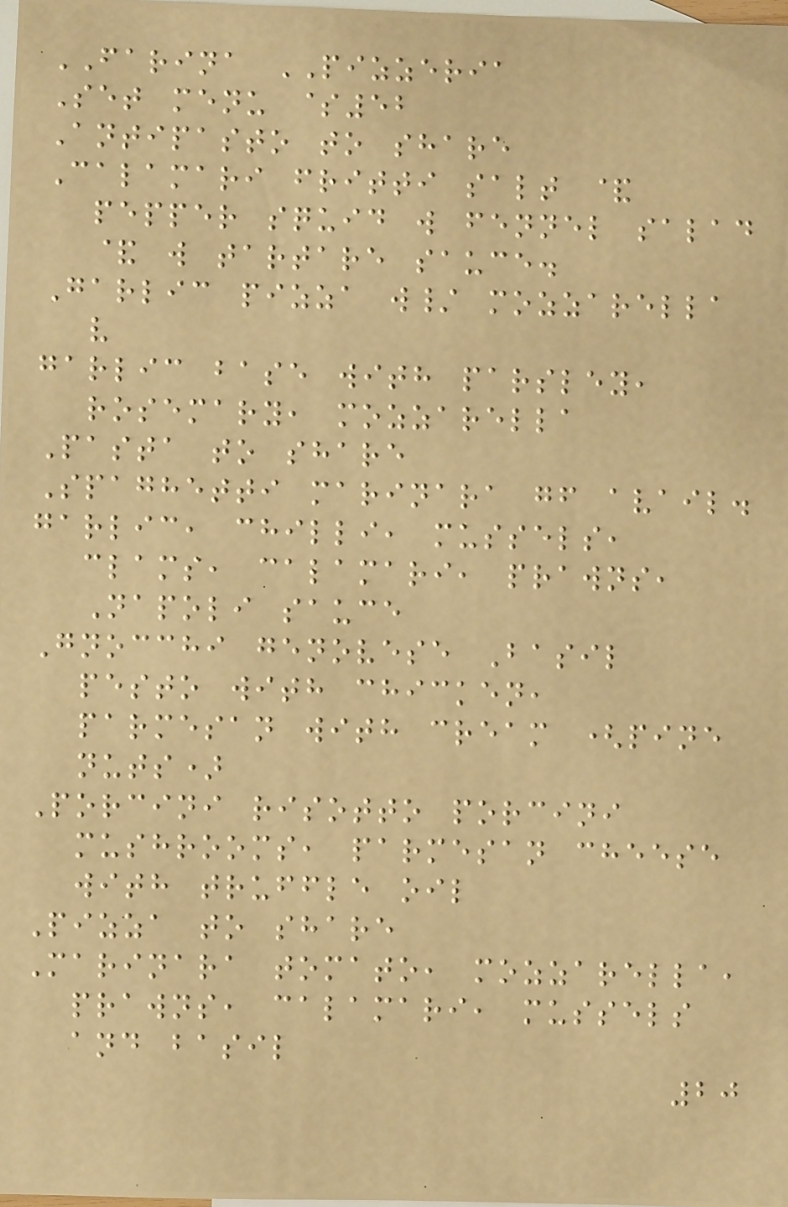FARINA PIZZERIA
Set menu $52
Antipasto to share
Calamari fritti salt &
pepper squid w fennel salad
& w tartare sauce.
Garlic pizza w/ mozzarella
v
garlic base with parsley,
rosemary, mozzarella
Pasta to share
Spaghetti marinara gf avail.
garlic, chilli, mussels,
clams, calamari, prawns,
Napoli sauce
Gnocchi genovese Basil
pesto with chicken,
parmesan with cream (pine
nuts)
Porcini risotto porcini
mushrooms, parmesan cheese
with truffle oil
Pizza to share
Marinara tomato, mozzarella,
prawns, calamari, mussels
and basil
20
